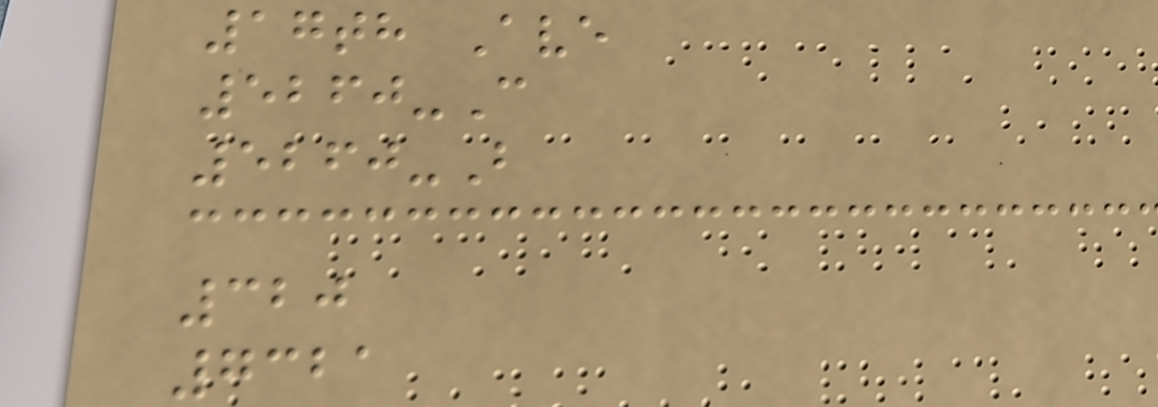17th Ave
5260-C
5260-B
320
7321
